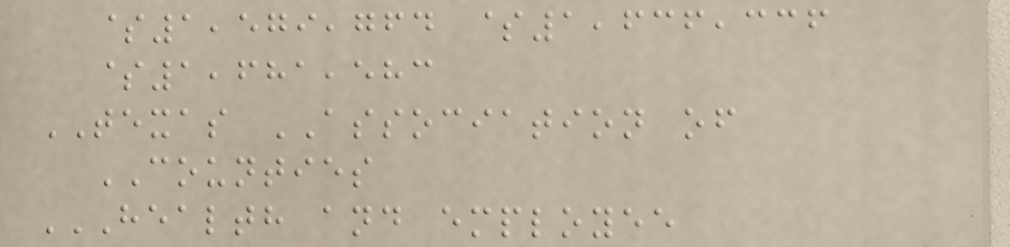$1,579,764 $1,636,336
$1,681,583
TEXAS ASSOCIATION of
COUNTIES
HEALTH AND EMPLOYEE
